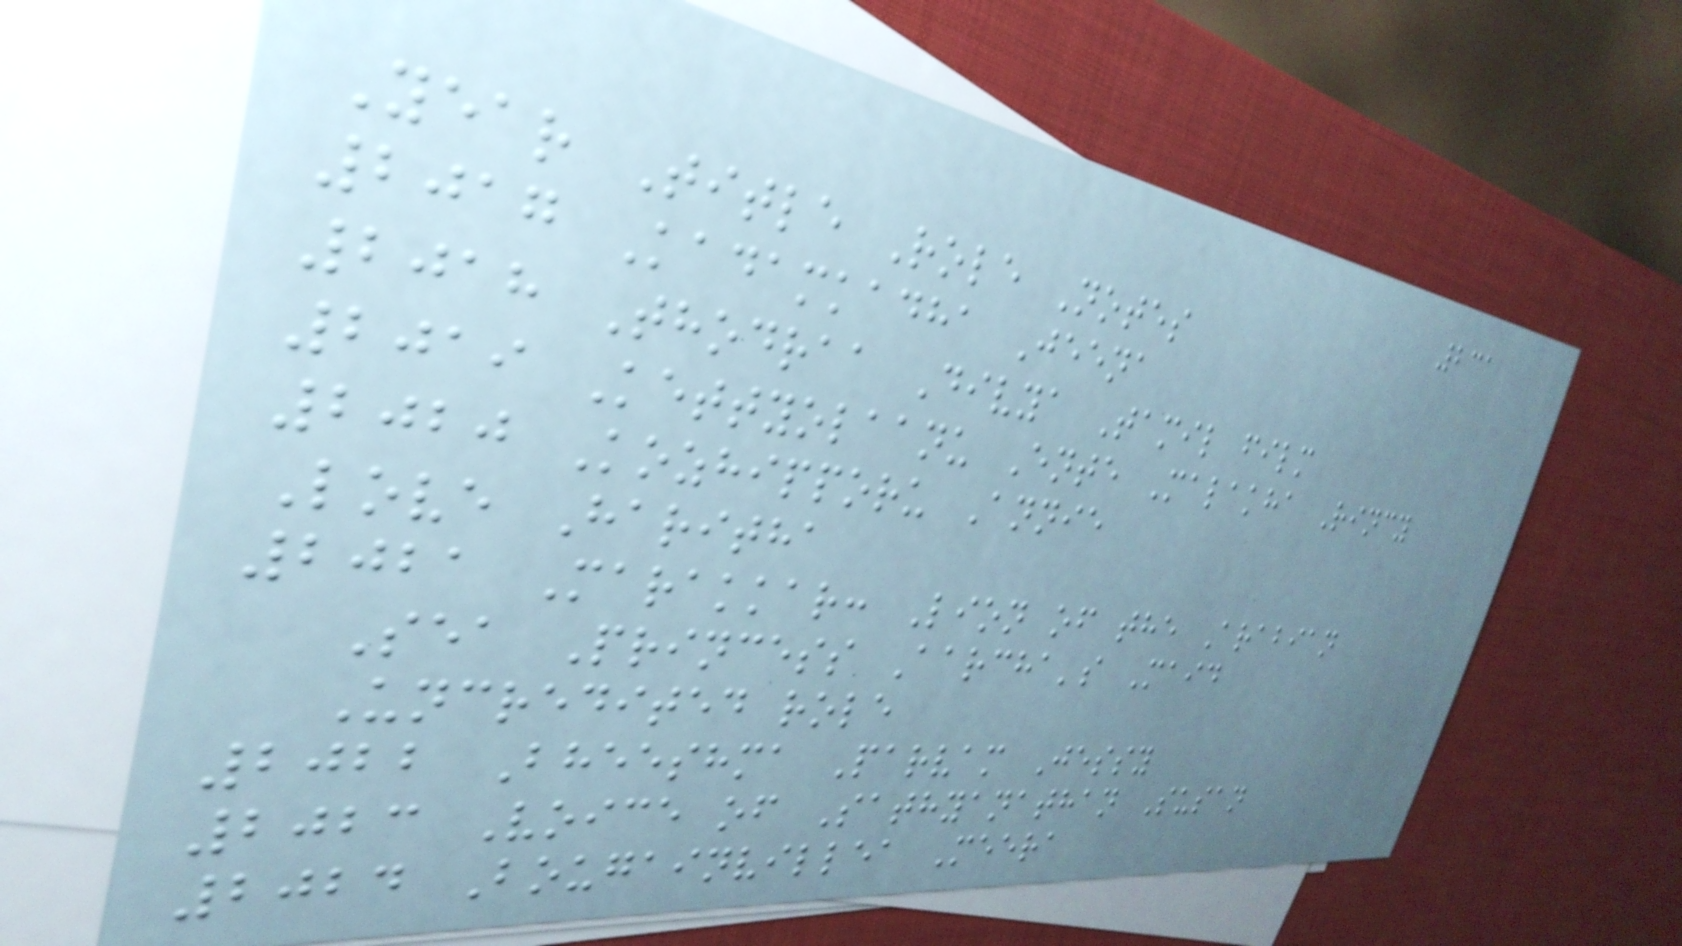231
Year Title Role Notes
2017 Kadamkadha Jeena
2018 Thodraa Divya Tamil film
2019 Kettyolaanu Ente Malakha Rincy
2020 Kozhipporu Annie
Love Haritha
2021 Marakkar: Lion of the Arabian
Sea Princess Aarcha's Maid
Uncredited role
2022 Bheeshma Parvam Jessy
2023 Voice of Sathyanathan Susan
2024 Bougainvillea Meera
